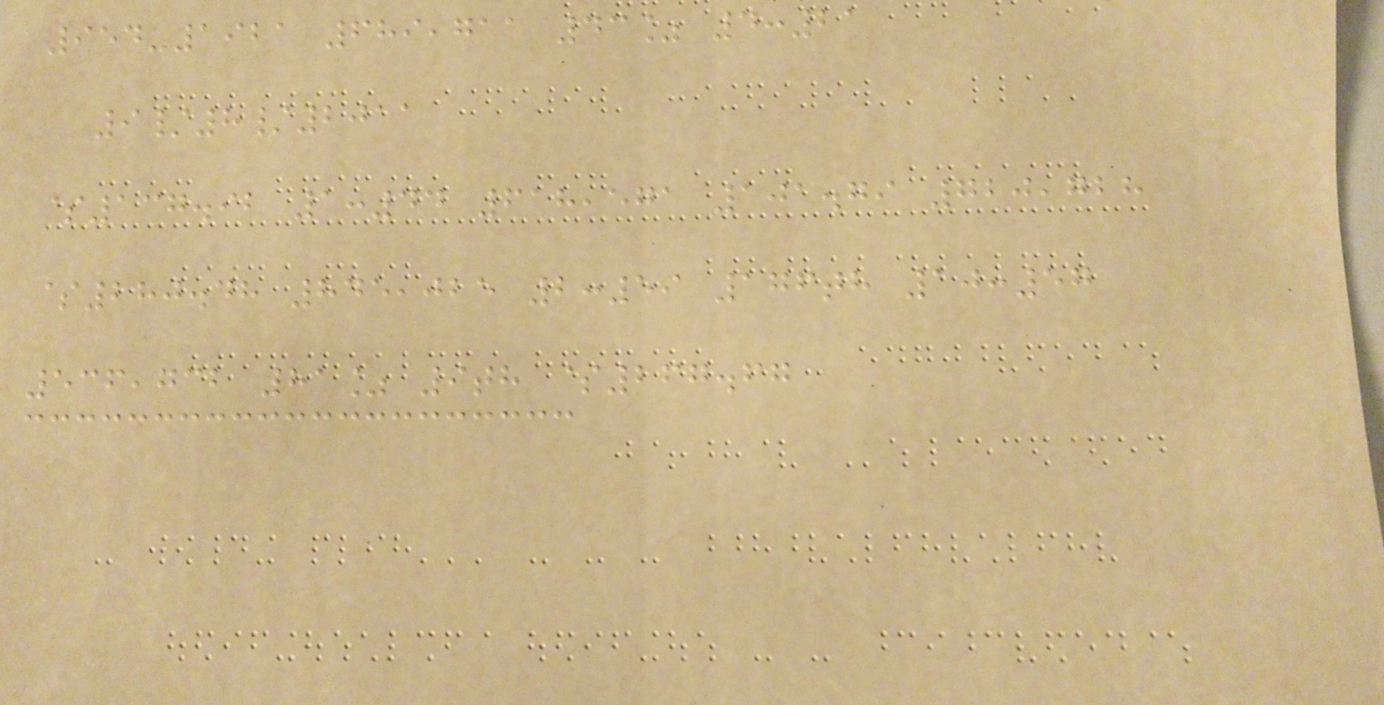954-1921 689,711 43% 4:21
9/8/2011
$137.92 1:44 618,571 101.79 720,728
$280.48 845,025 2:59 176th 10:57
536,732 81% 9th $267.67
